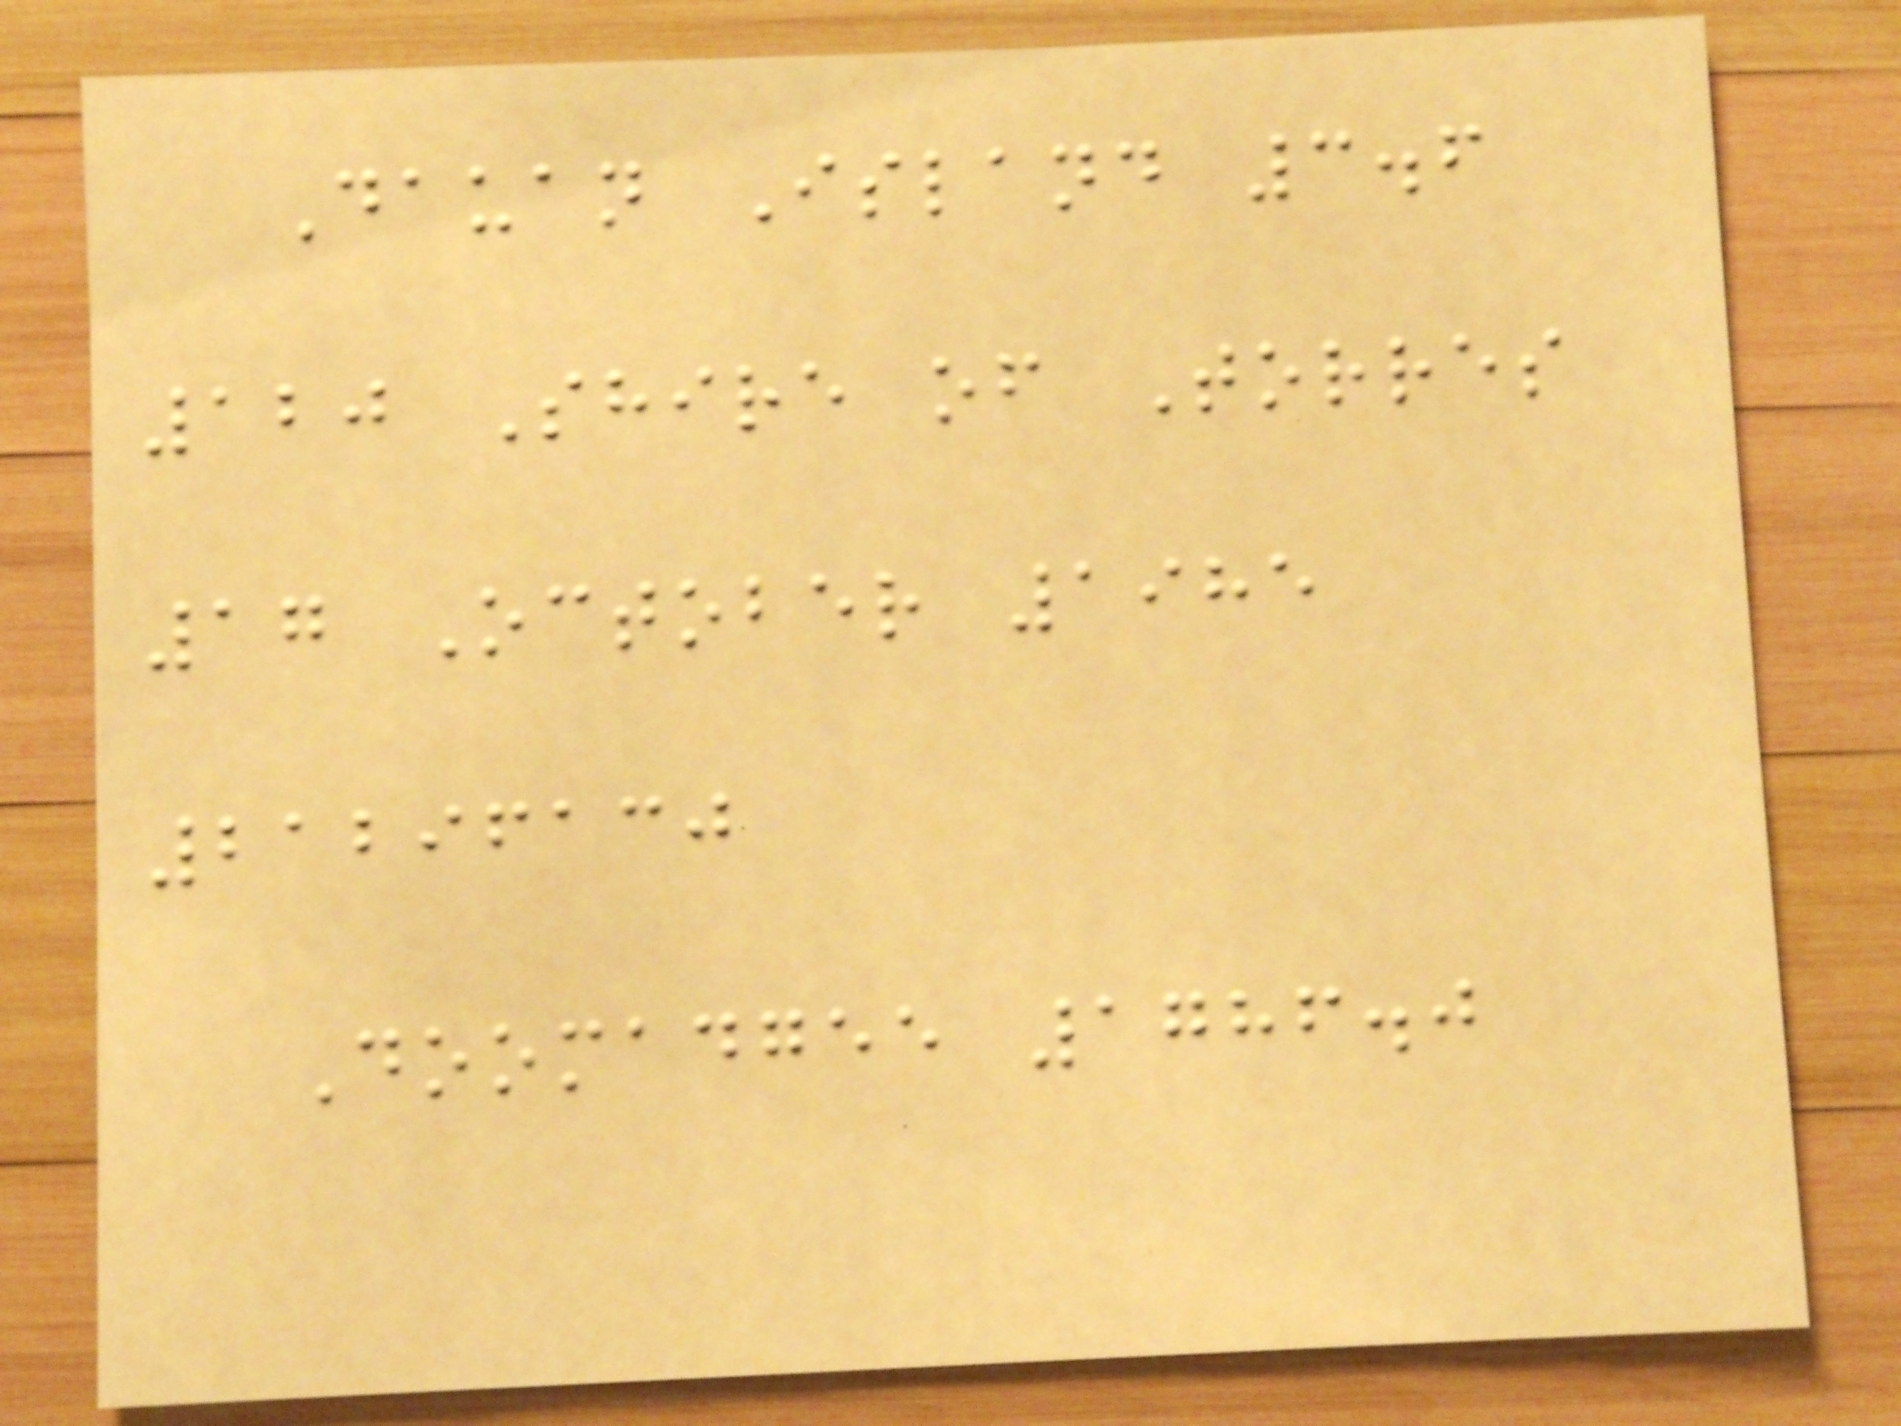Dauan Island 3.6
120 Shire of Torres
17 October 1985
21296130
Doomadgee 1786.0
